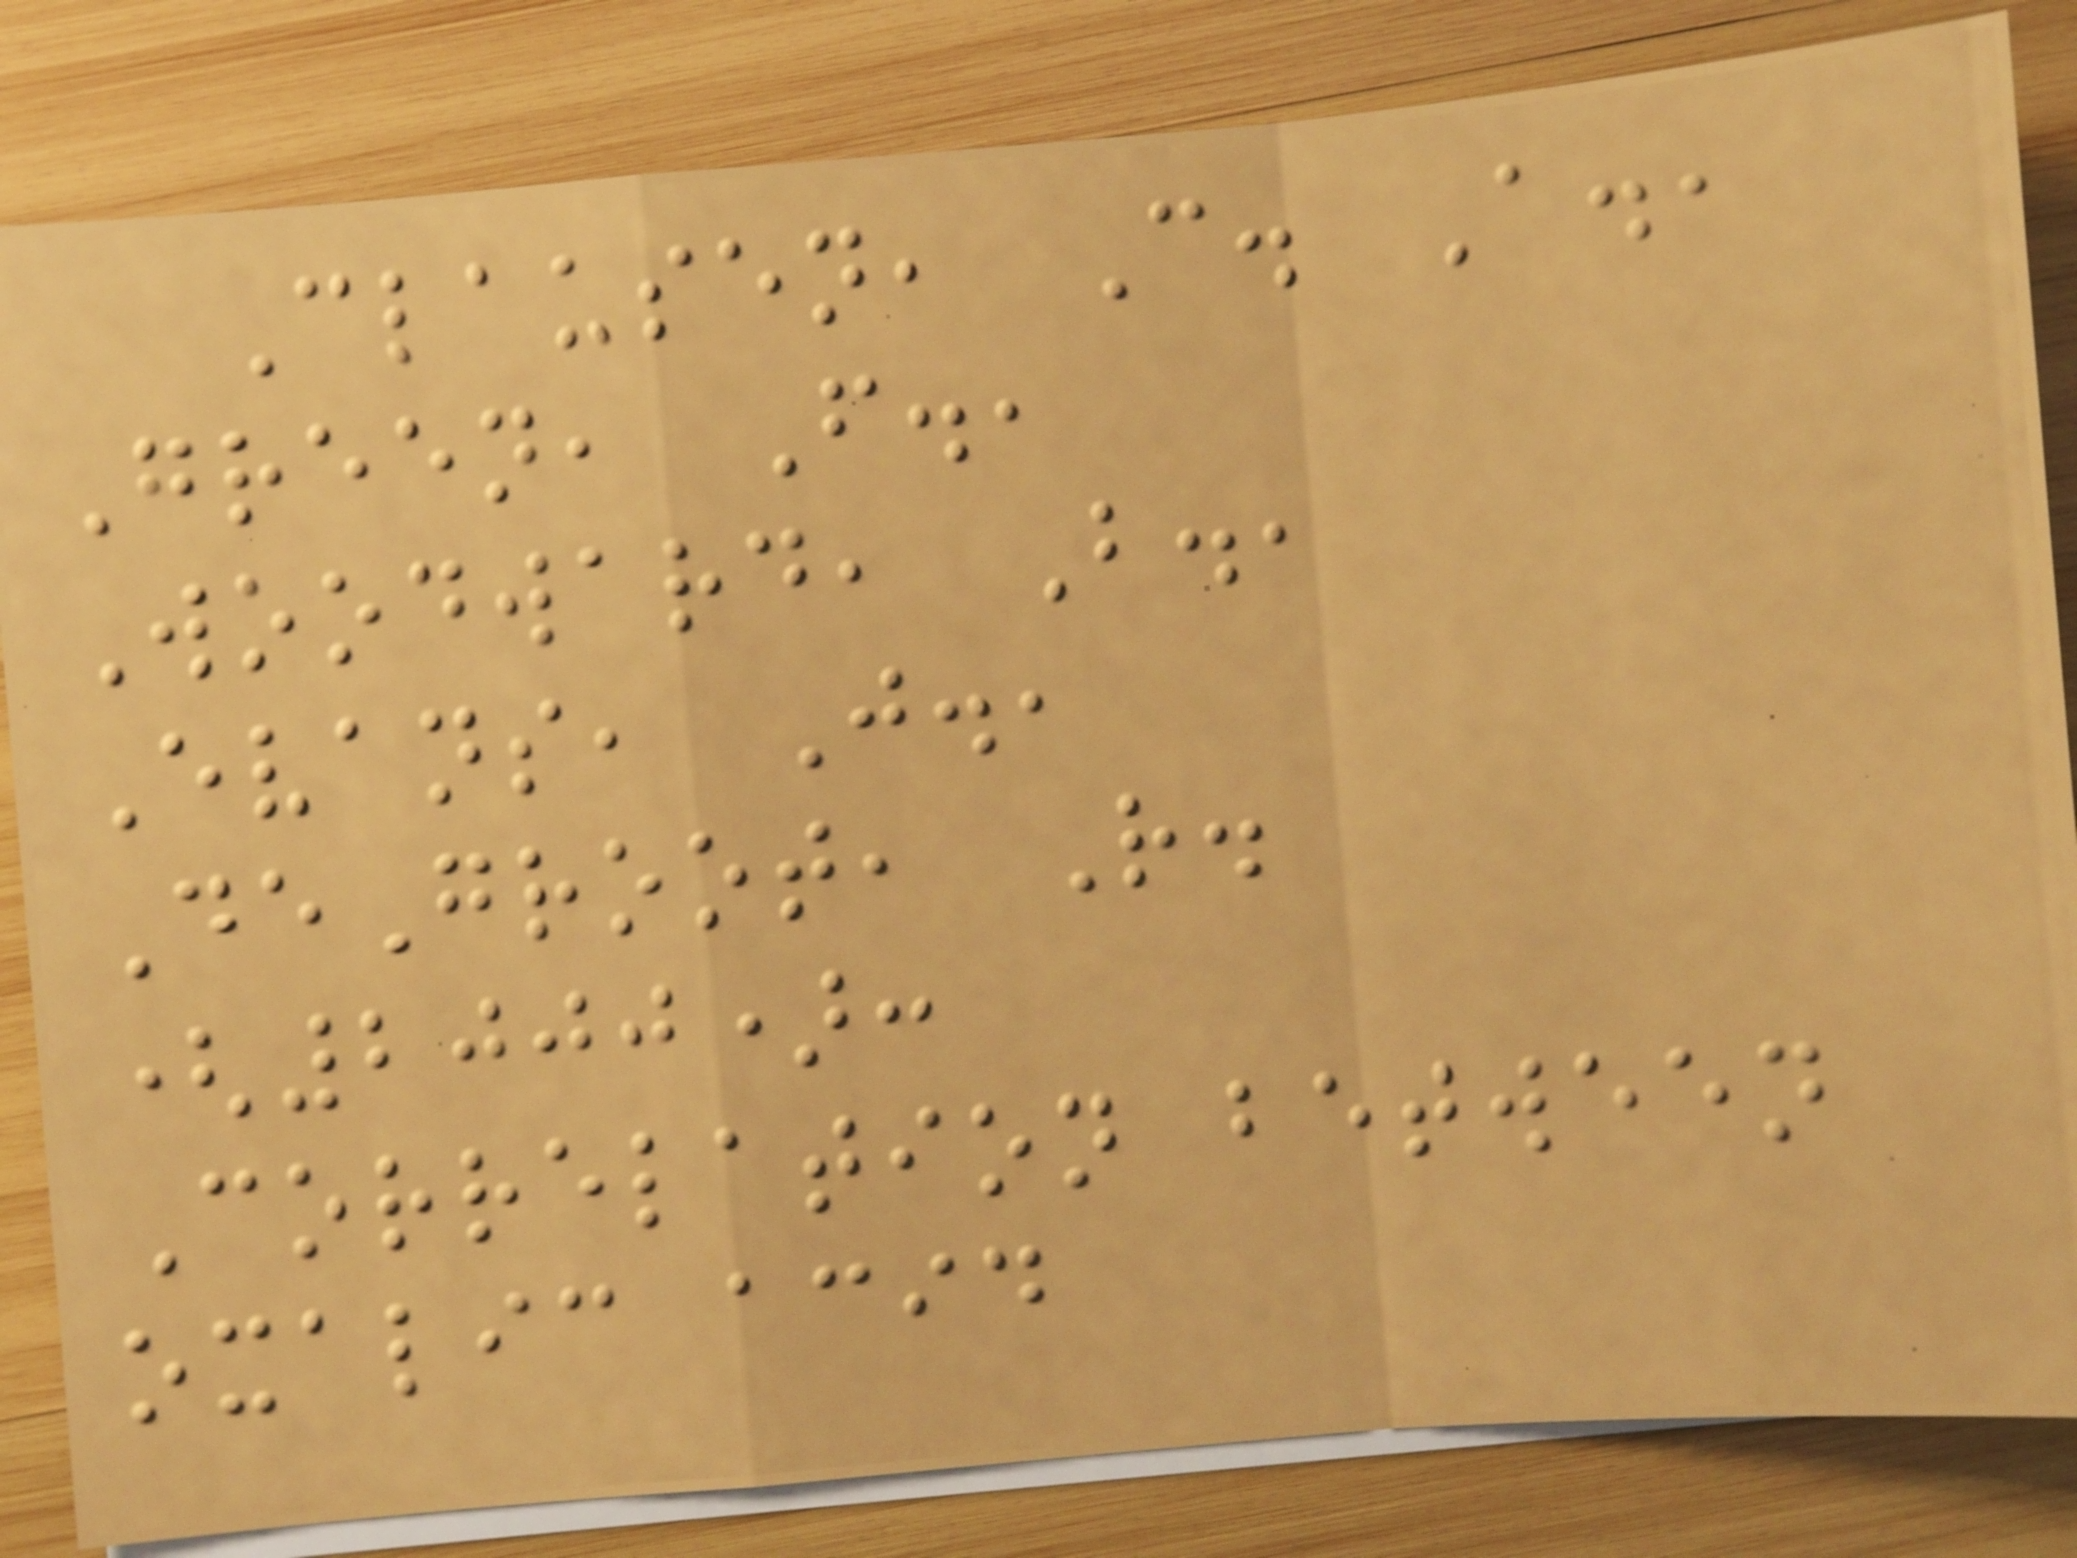Clausen, C. A.,
Green, F.,
Woodward, B.,
Evans, J.,
DeGroot, R.
(2000):
Correlation between
oxalic acid
